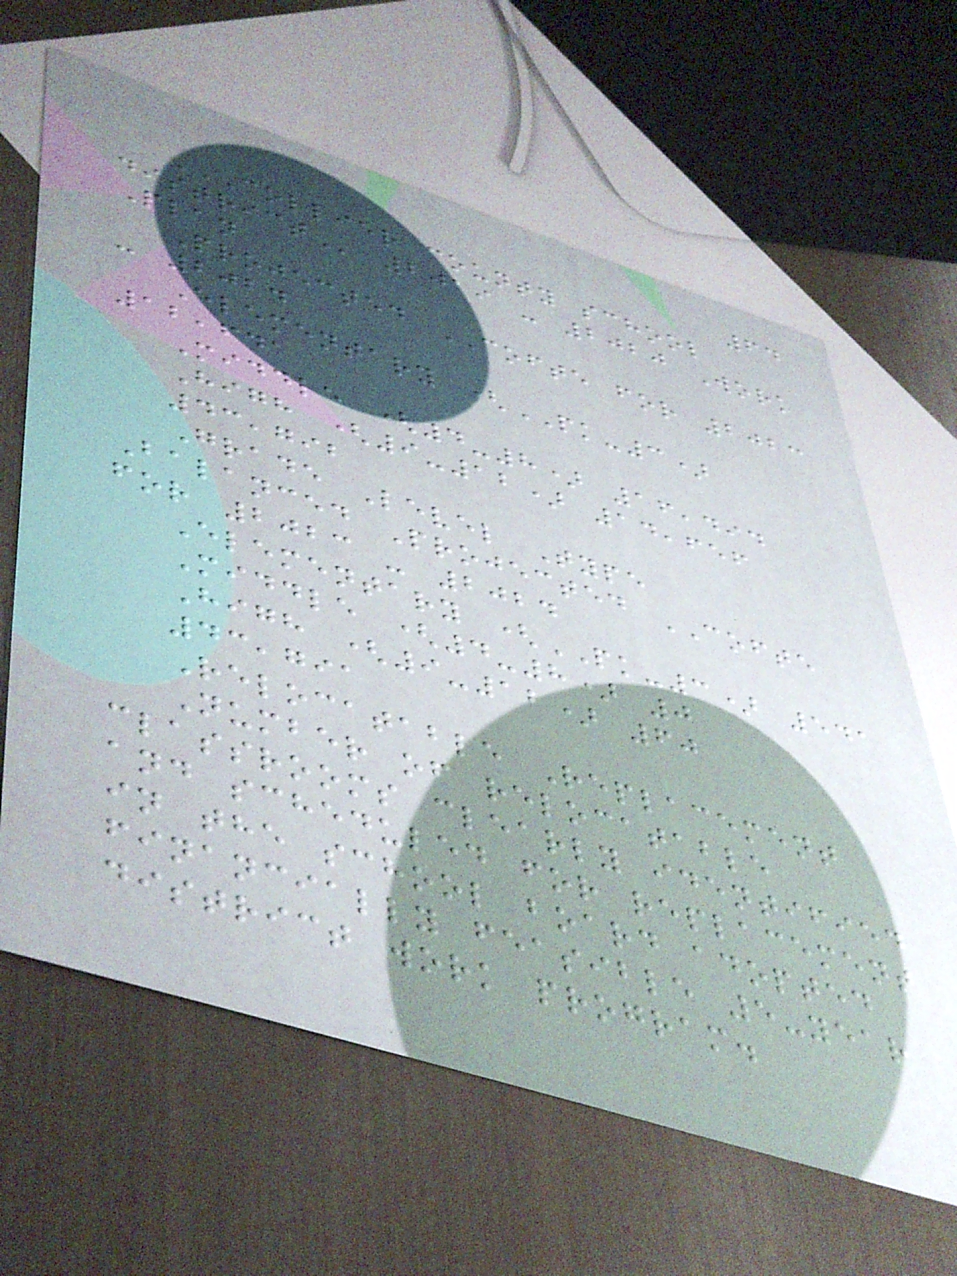64
COLLIER COUNTY SCHOOL
DISTRICT 2019 - 2020 Work
Plan
Projected COFTE for 2023
- 2024
Elementary (PK-3)
12,641
Middle (4-8) 16,494
High (9-12) 14,656
43,792
Grade Level Type
Balanced Projected COFTE
for 2023 - 2024
Elementary (PK-3) 541
Middle (4-8) 0
High (9-12) 60
43,791
Relocatable Replacement
Number of relocatable
classrooms clearly identified
and scheduled for replacement
in the school board adopted
financially feasible 5-year
district work program.
